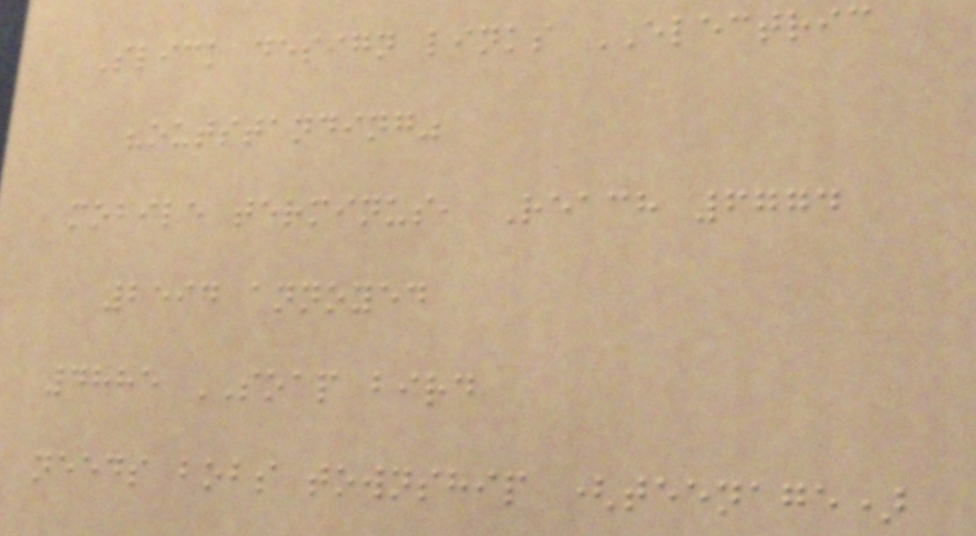Slick design links ELECTRIC
"outstanding"
mobile terminus, Reach 6774
2594 annoyed
4885 SOAP bird
needs bobs township (teenage)
